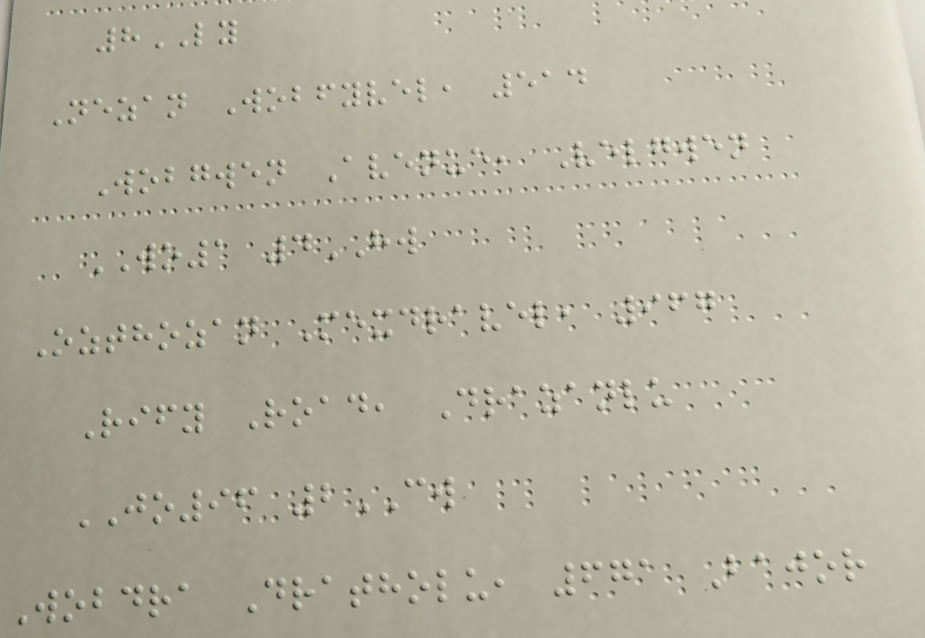8LY
Nezan Wobfyvel, 514
Wobgwen Avenue, Velgwen
WO1 4HW
Ozthozan Mexdravel, 967
Rify Road, Drazanlu
JO96 2CW
Wobdra Dratholu, 671 Bajor
